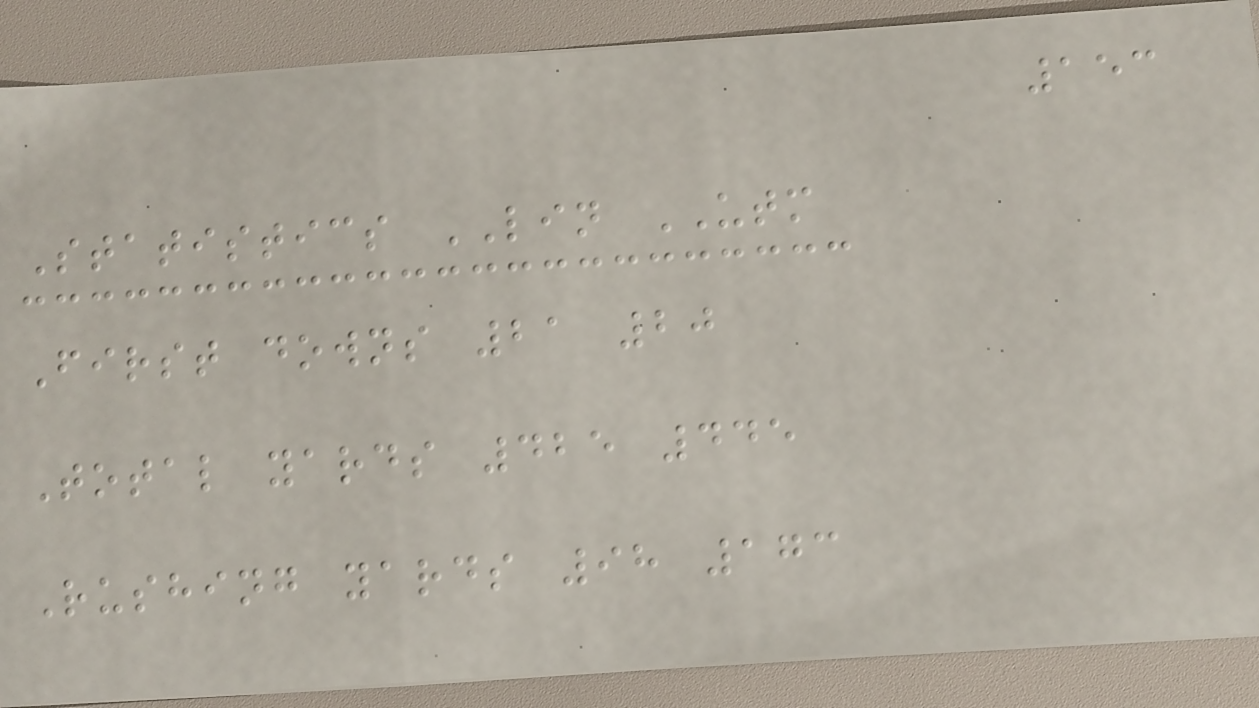153
Statistics LIN UTM
First downs 21 20
Total yards 425 445
Rushing yards 98 173
